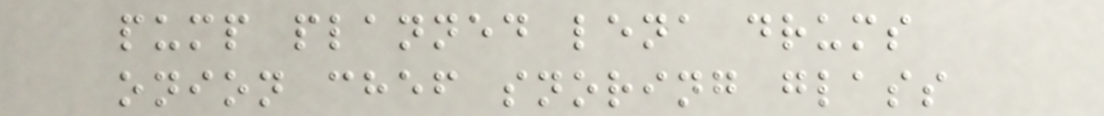pump planned lena drums
onion chef snoring glass
